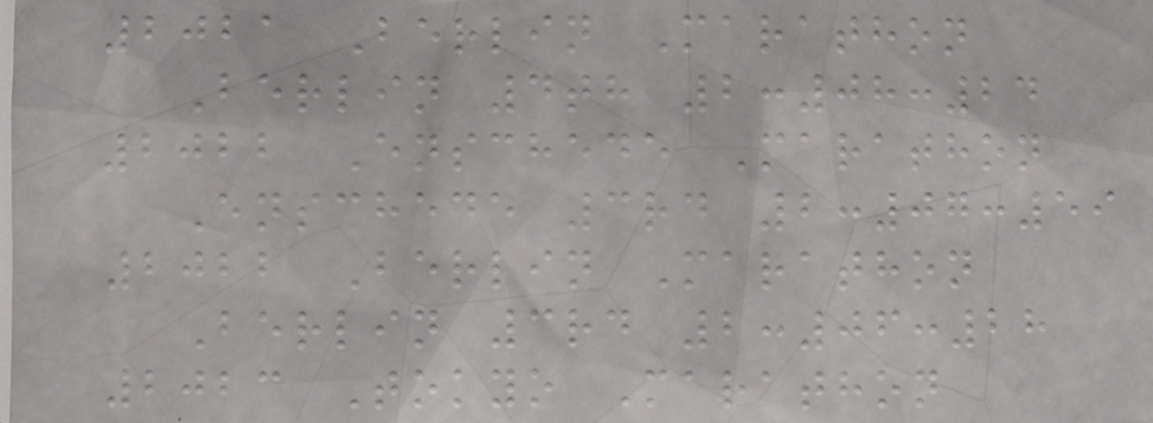2021 Berlin Marathon
Berlin 4th 2:08:24
2022 Enschede Marathon
Enschede 3rd 2:07:59
2022 Berlin Marathon
Berlin 3rd 2:06:28
2023 Tokyo Marathon
